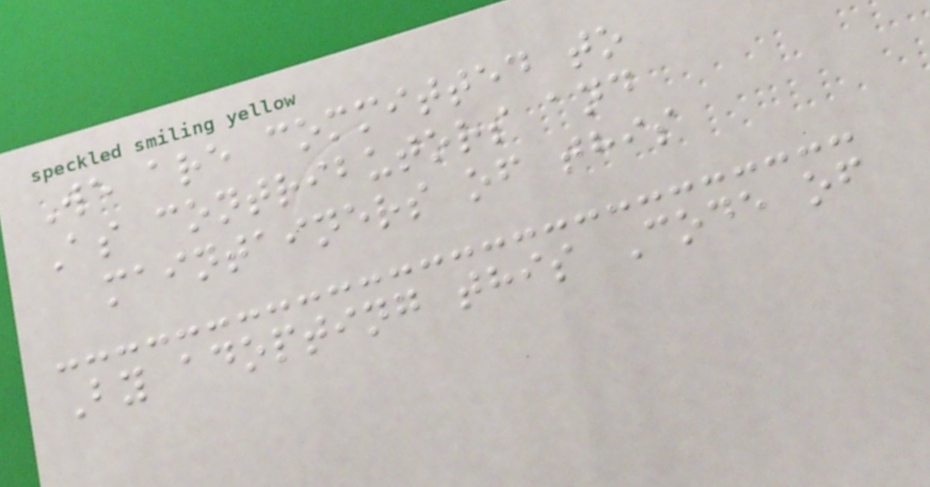We are committed to
As contributors and
maintainers of this
By adopting this Code of
